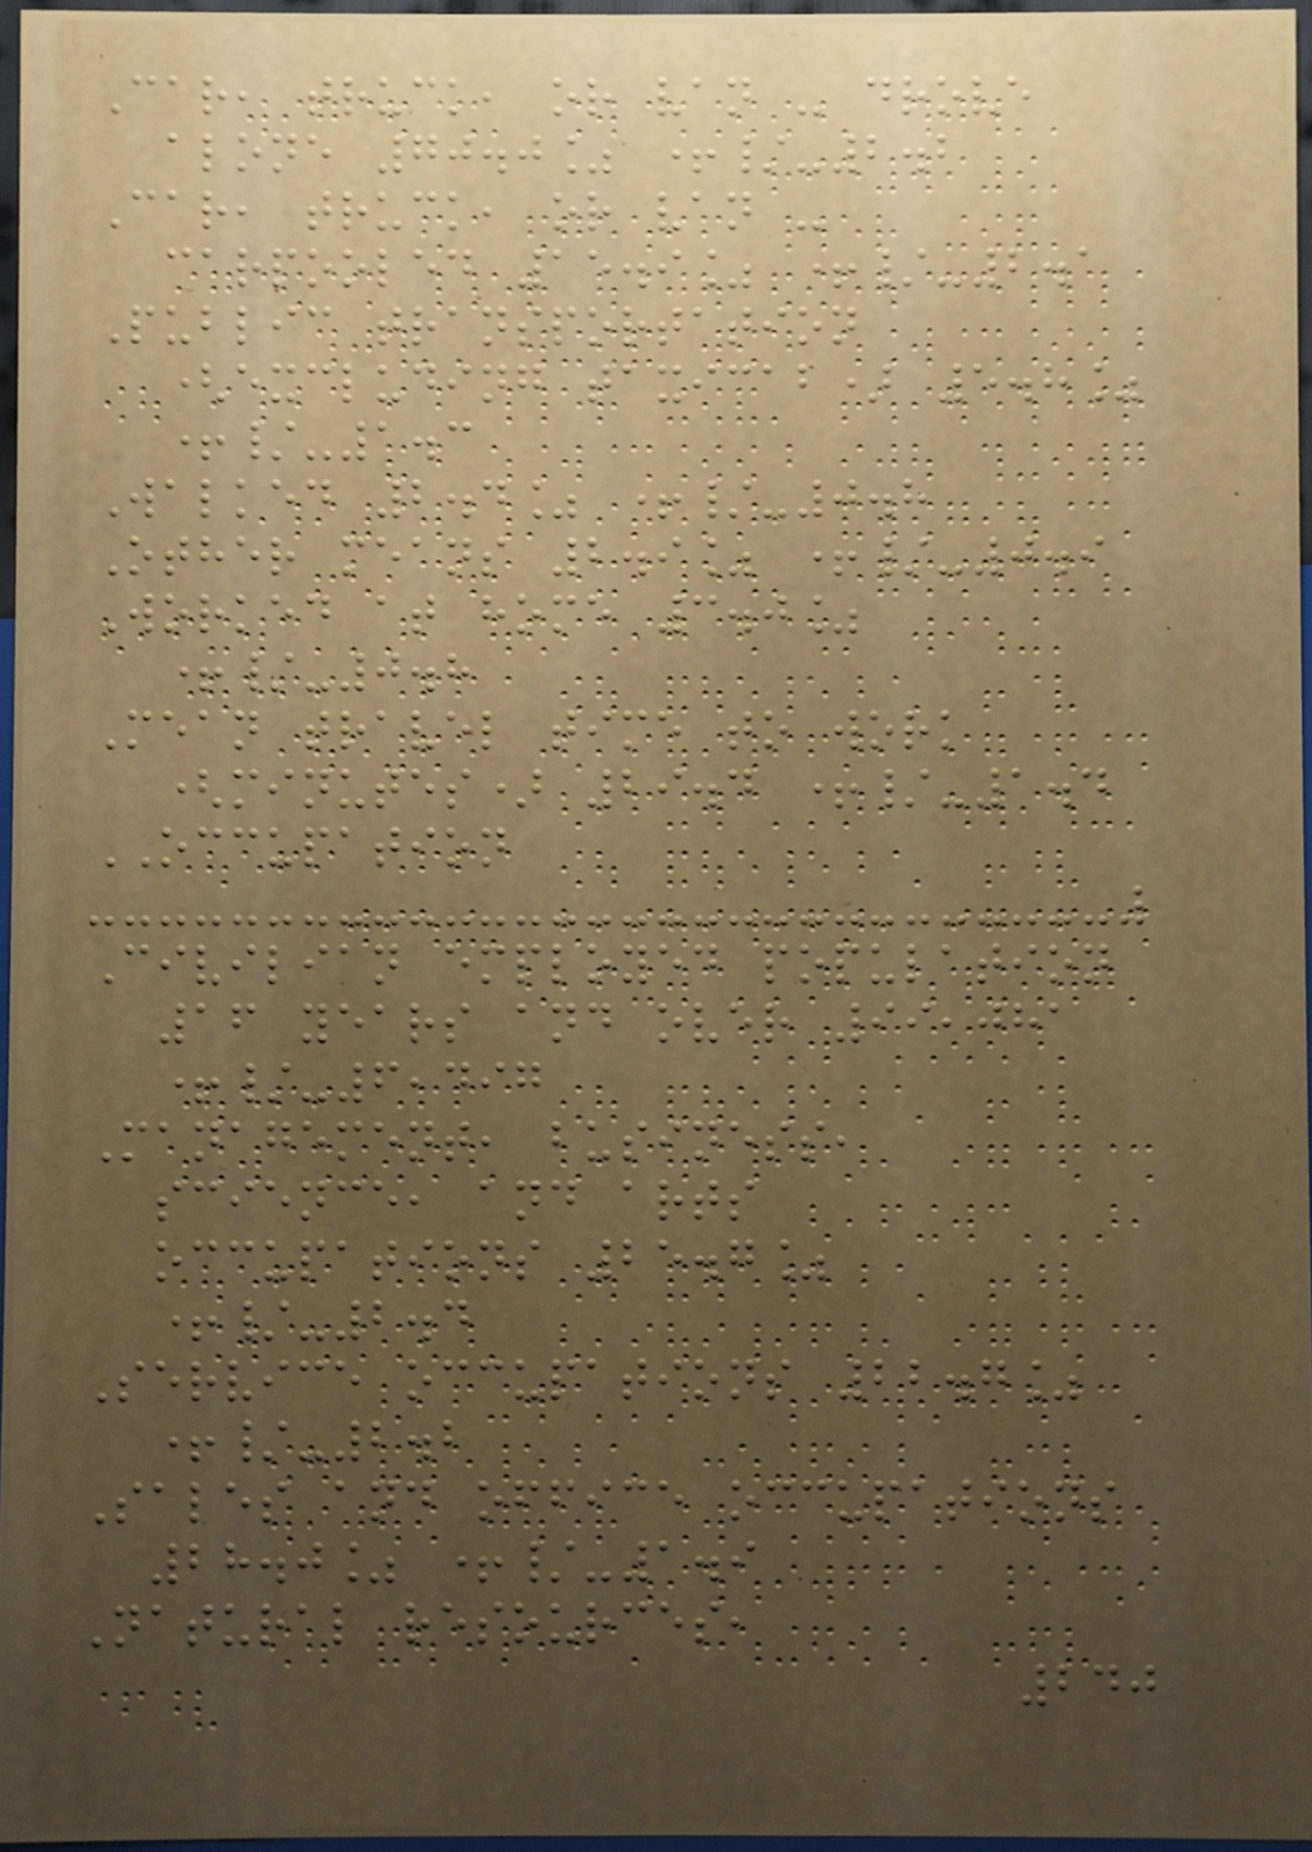Car, truck, or van - drove
alone 70.0% +/-2.2
Car, truck, or van -
carpooled 15.9% +/-2.1
Public transportation
(excluding taxicab) 5.8%
+/-1.3
Walked 2.4% +/-0.8
Other means 2.9% +/-0.9
Worked at home 3.0%
+/-0.8
Mean travel time to work
(minutes) 29.4 +/-1.4
OCCUPATION
Civilian employed population
16 years and over 99,081
+/-6,497
Management, business,
science, and arts
occupations 25.7%
+/-2.4
Service occupations 22.7%
+/-2.2
Sales and office occupations
28.0% +/-1.9
Natural resources,
240
